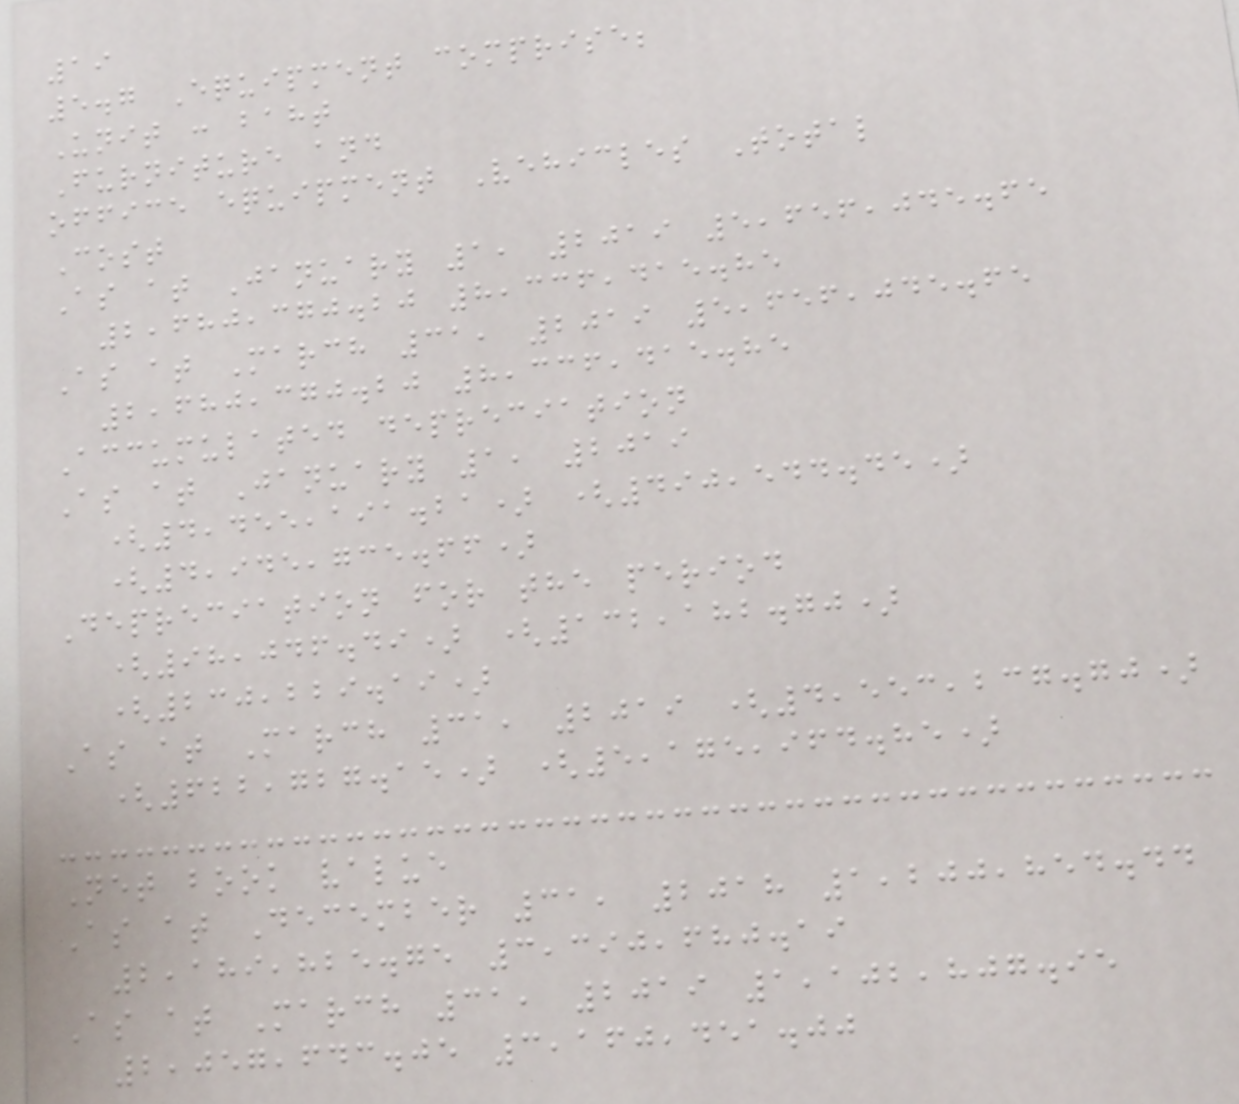19
5.7 Equipment comprise;
Unit : baht
Furniture and
office equipment Vehicles Total
Cost
As at January 1, 2019 5,656,045.65
2,680,370.20 8,336,415.85
As at March 31, 2019 5,656,045.65
2,680,370.20 8,336,415.85
Accumulated depreciation
As at January 1, 2019
(4,455,191.21) (490,544.45)
(4,945,735.66)
Depreciation for the period
(98,046.49) (132,182.70)
(230,229.19)
As at March 31, 2019 (4,553,237.70)
(622,727.15) (5,175,964.85)
Net book value
As at December 31, 2018 1,200,854.44
2,189,825.75 3,390,680.19
As at March 31, 2019 1,102,807.95
2,057,643.05 3,160,451.00
